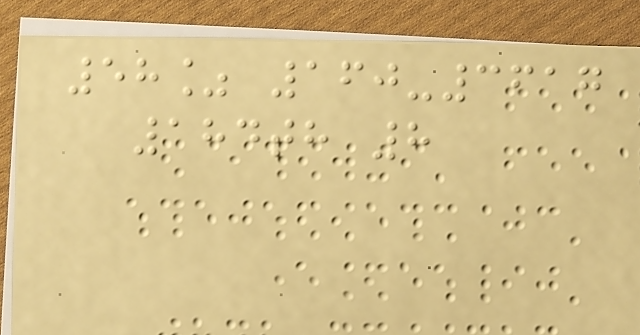58% 160-3617
184th 8
